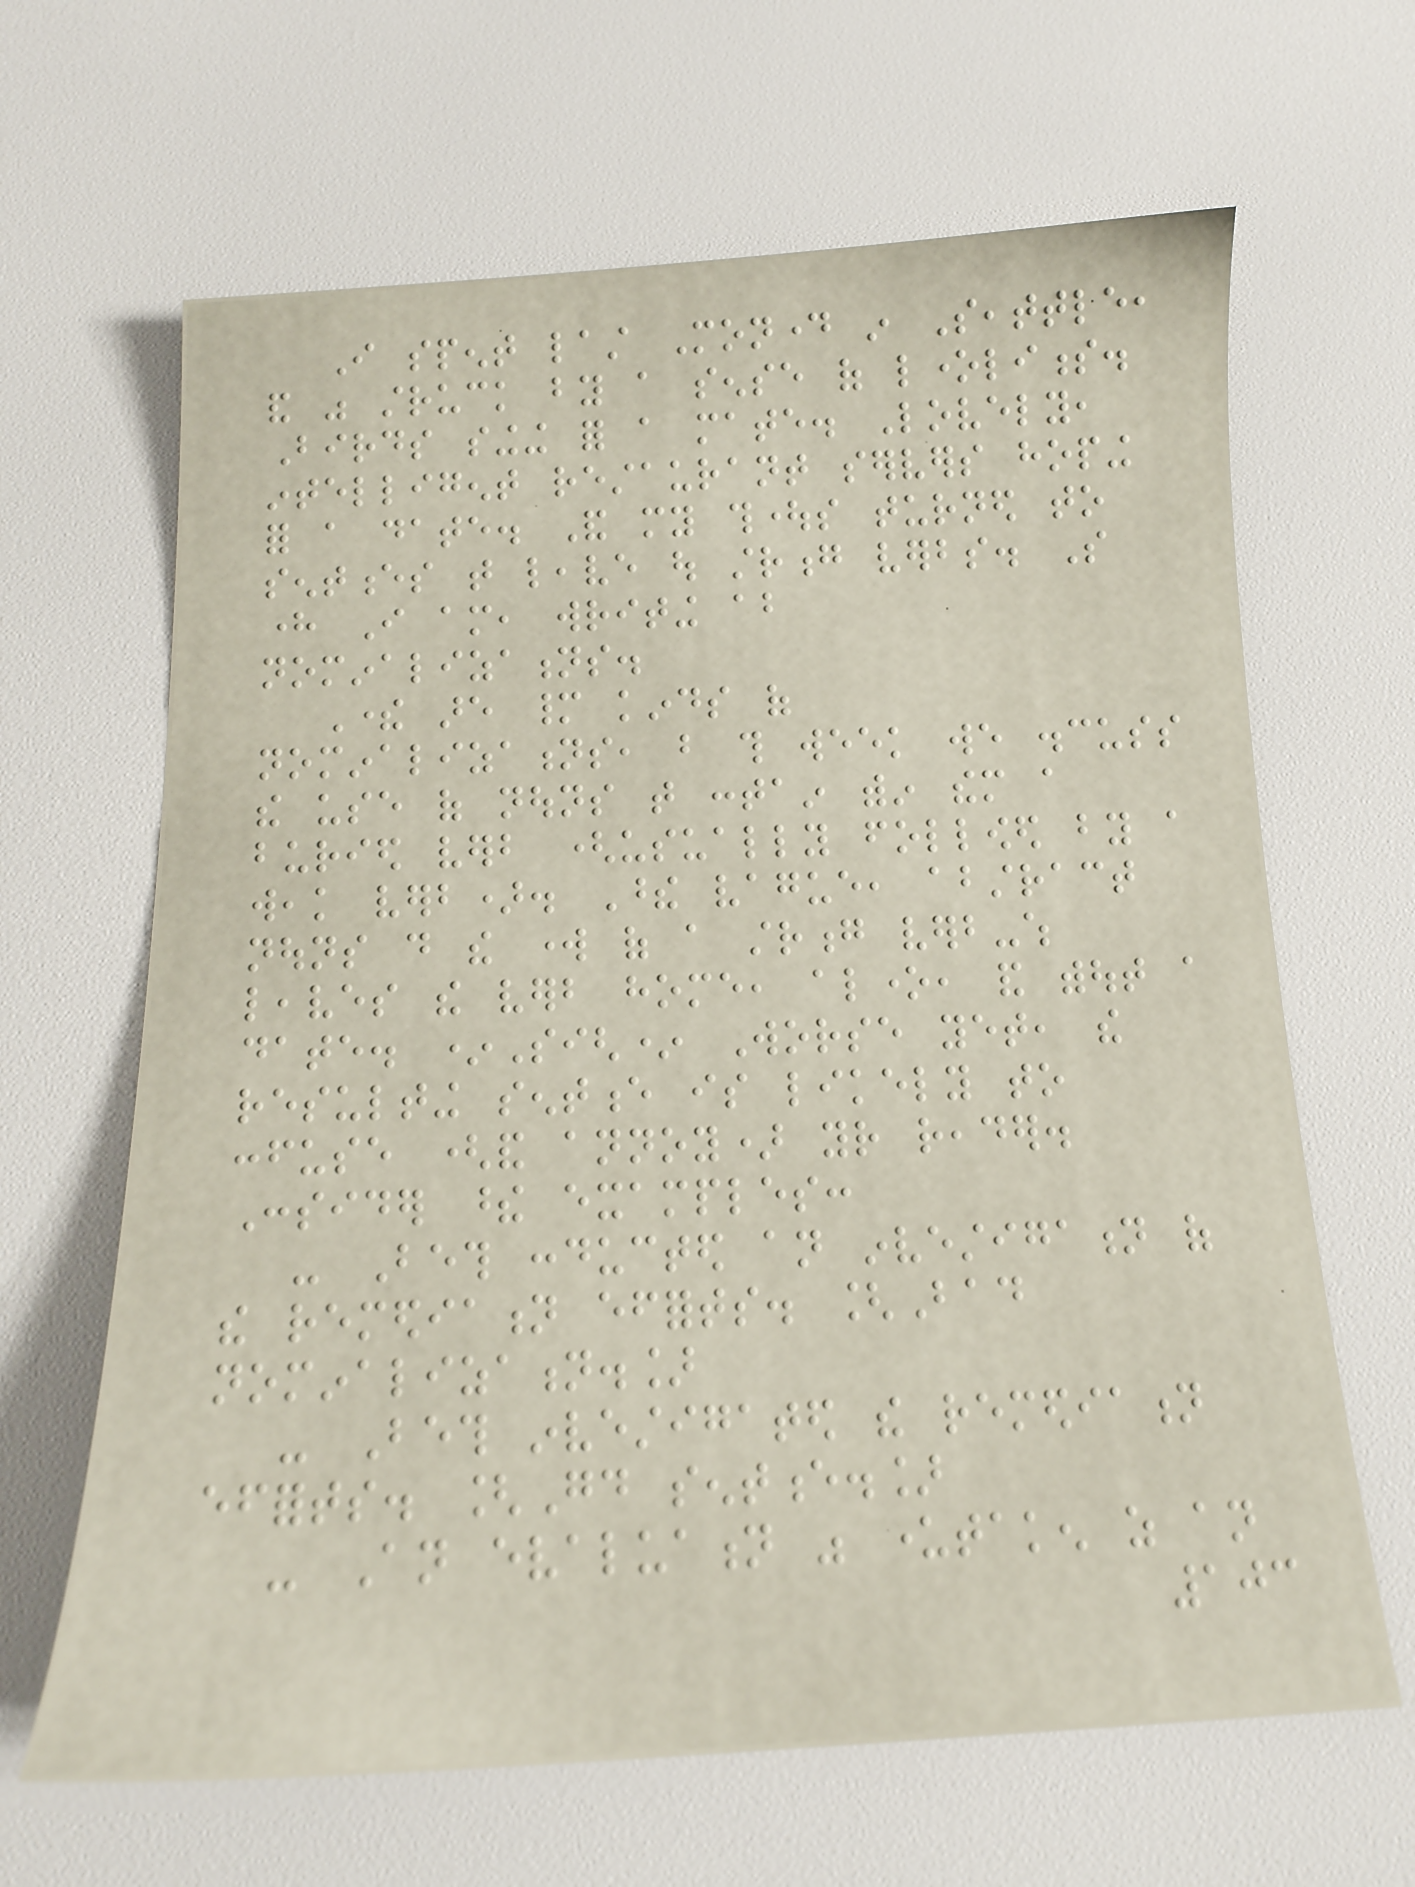I spent last Monday in Seattle,
and was struck by a sense of loneliness.
Birds singing for a mate. Lovely,
intelligent restaurant servers hoping
for a date. And my thoughts turned to
sentences that leave out strong verbs. So
here I am, writing about
nominalizations.
There are many kinds of
nominalizations, but this week we discuss
the use of nouns that contain within them a
buried verb (usually followed by a
weak verb). These vague, abstract
nouns do the work of a strong verb-which
leaves the verb home, alone, and without a
date. *Sigh* Worse yet, the
resulting sentence is likely to
confuse (and annoy) your reader.
Consider these examples:
- Beth conducted an investigation of
the remediation efforts. [Bad
nominalization.]
- Beth investigated the remediation
efforts. [Good sentence.]
- An evaluation was undertaken as an
103
